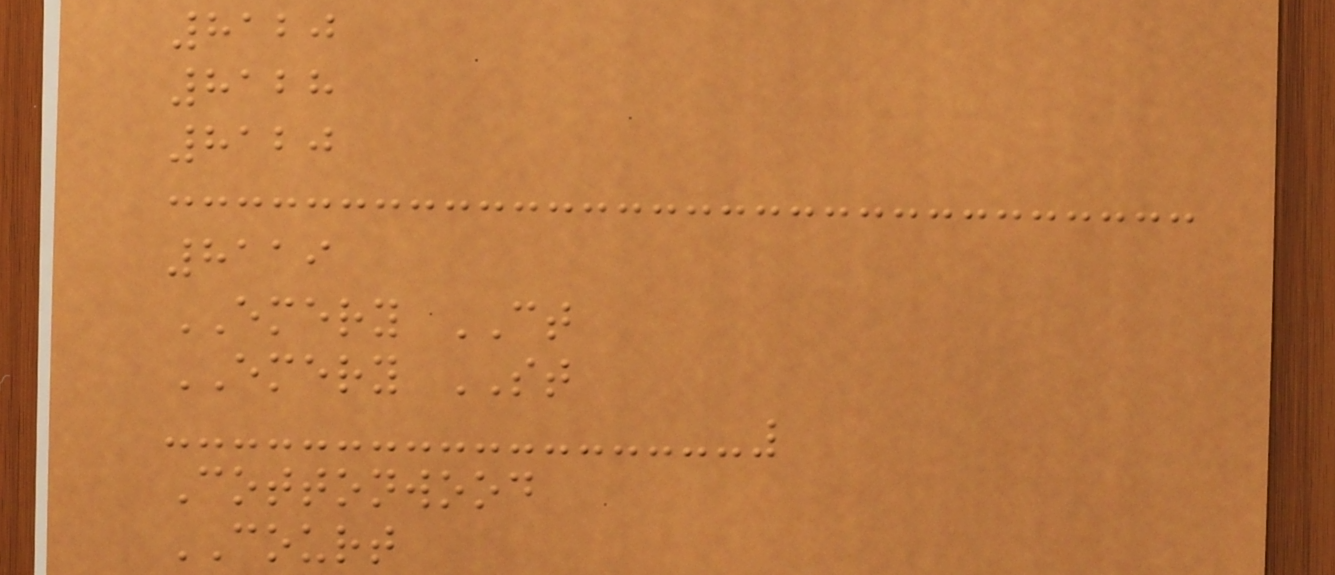8120
8128
8120
8119
EMERY CT
EMERY ST
Cottonwood
COURT
